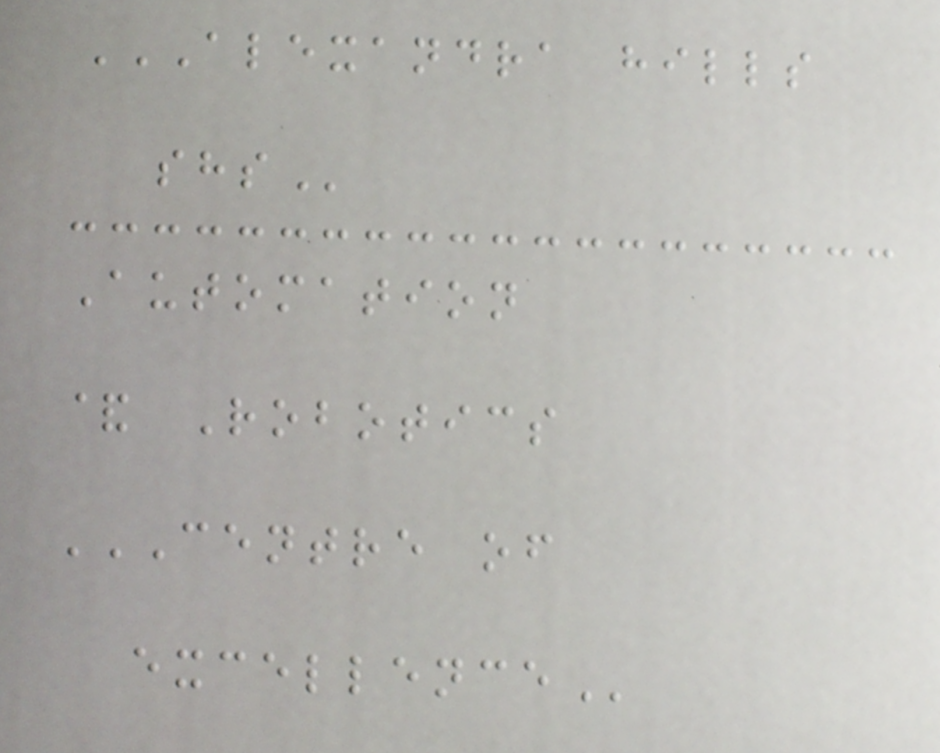ALEXANDRA HILLS
SHS
Automation
& Robotics
CENTRE OF
EXCELLENCE
